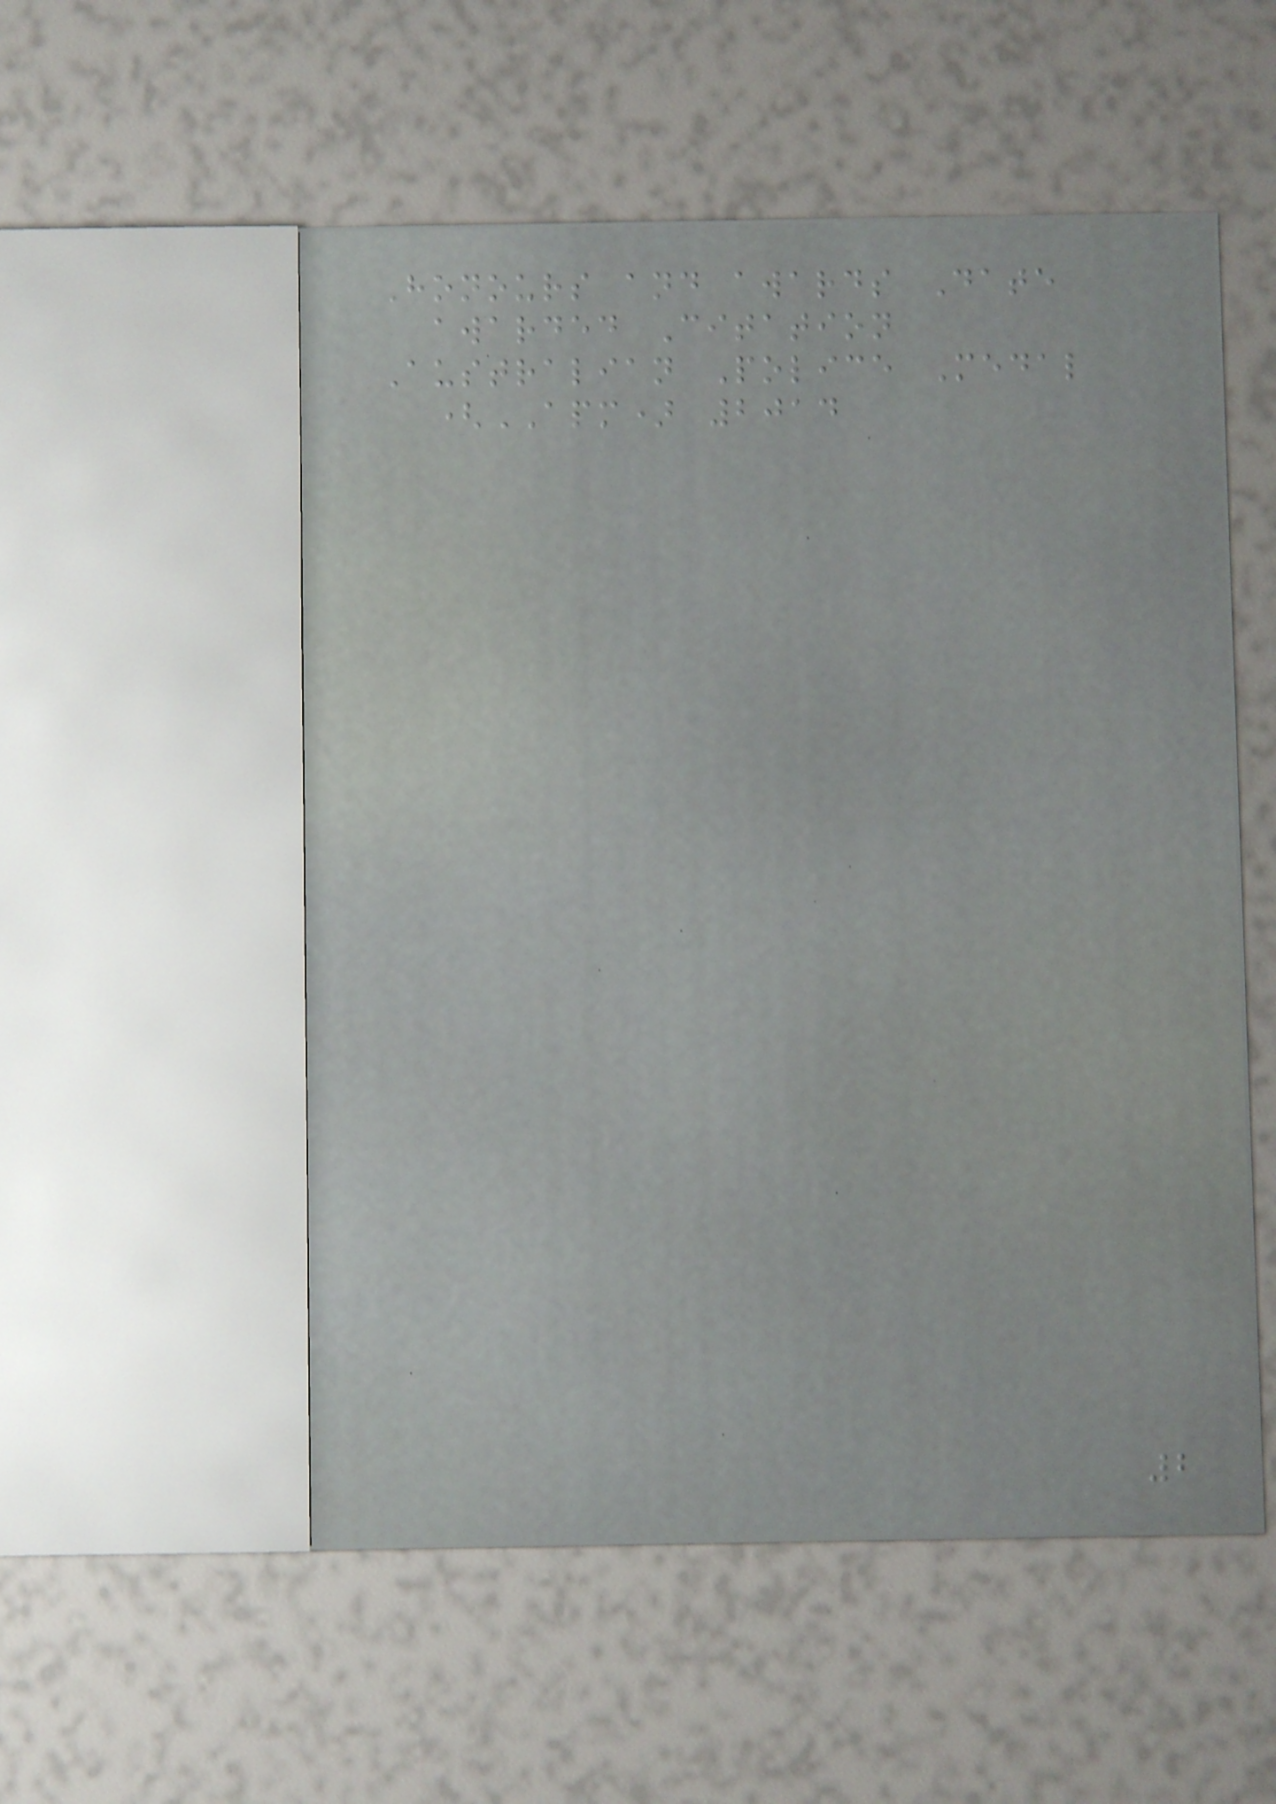Honours and awards Date
awarded Citation
Australian Police Medal
(APM) 2014
2
